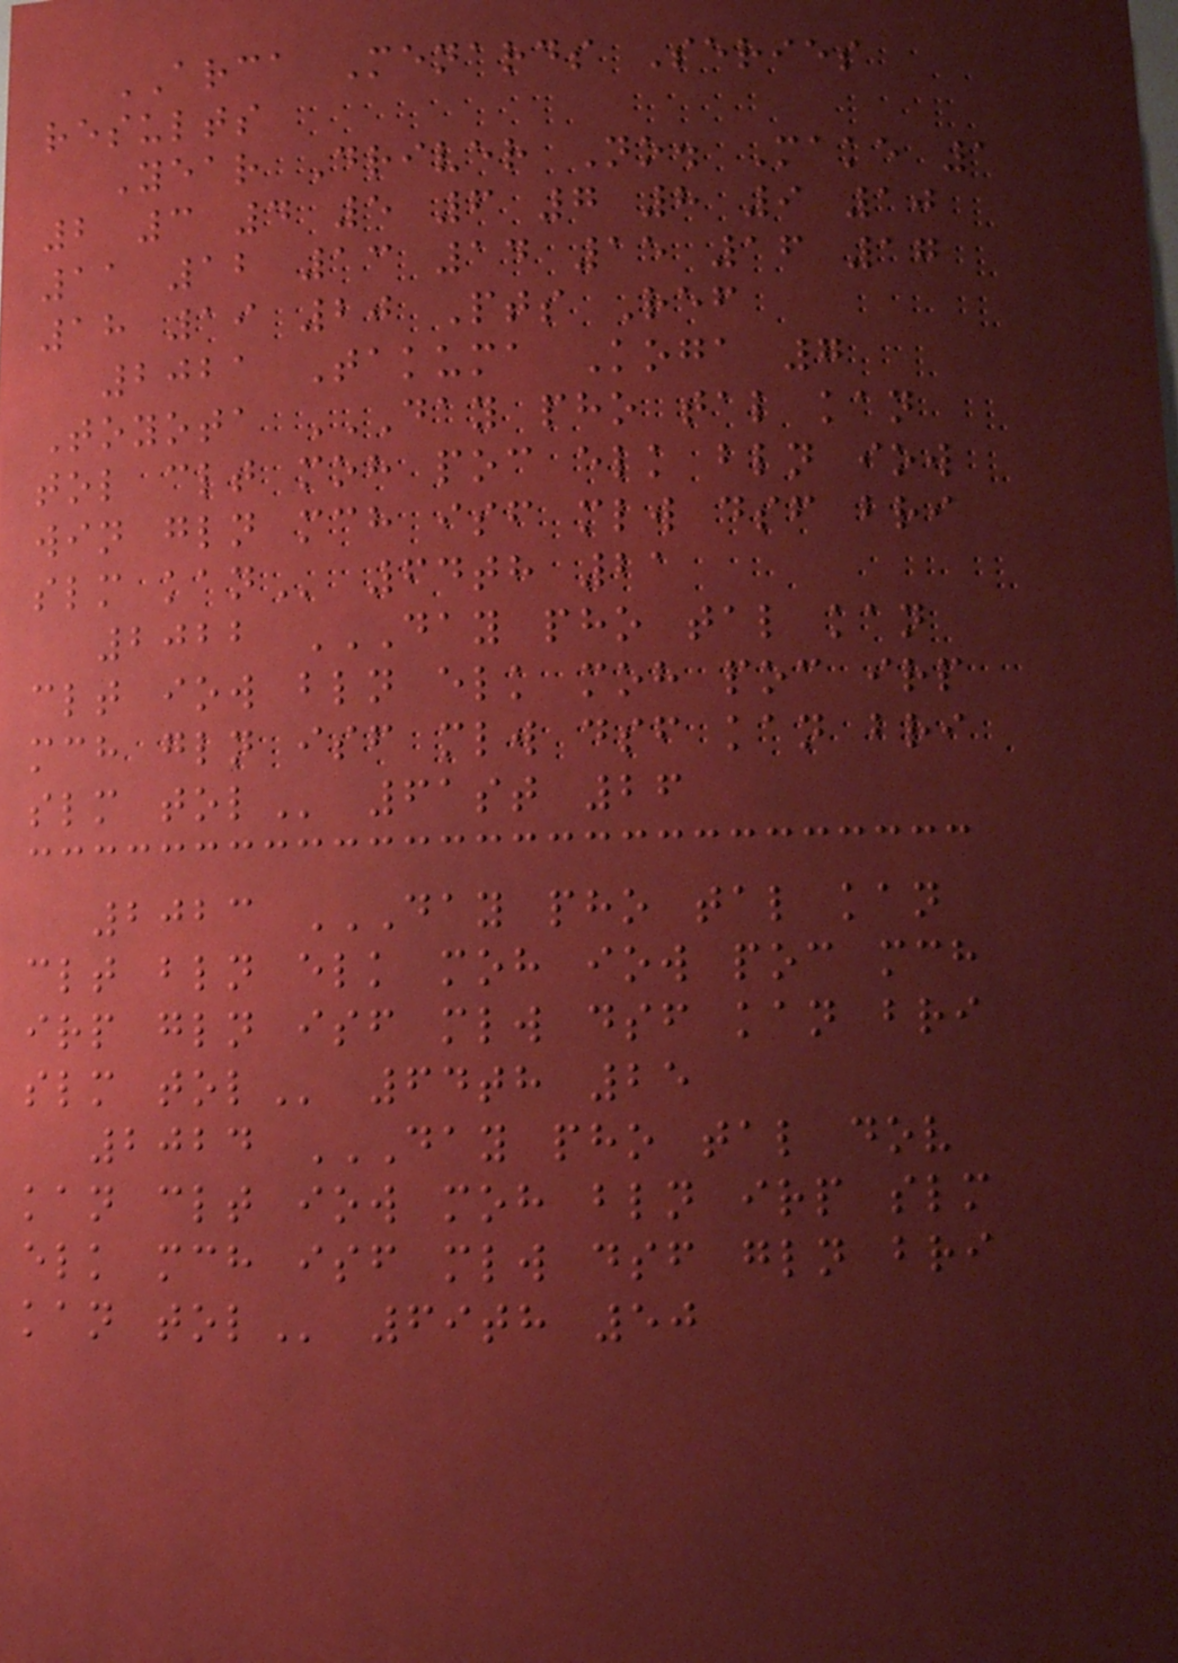ARCA Menards Series
results
Year Driver No. Make 1
2 3 4 5 6 7 8 9 10
11 12 13 14 15 16 17
18 19 20 Pts Ref
2021 Takuma Koga 7
Toyota DAY PHO TAL KAN
TOL CLT MOH POC ELK BLN IOW
WIN GLN MCH ISF MLW DSF BRI
SLM KAN 64th 21
2022 DAY PHO TAL KAN
CLT IOW BLN ELK MOH POC IRP
MCH GLN ISF MLW DSF KAN BRI
SLM TOL 61st 26
2023 DAY PHO TAL KAN
CLT BLN ELK MOH IOW POC MCH
IRP GLN ISF MLW DSF KAN BRI
SLM TOL 64th 25
2024 DAY PHO TAL DOV
KAN CLT IOW MOH BLN IRP SLM
ELK MCH ISF MLW DSF GLN BRI
KAN TOL 69th 50
